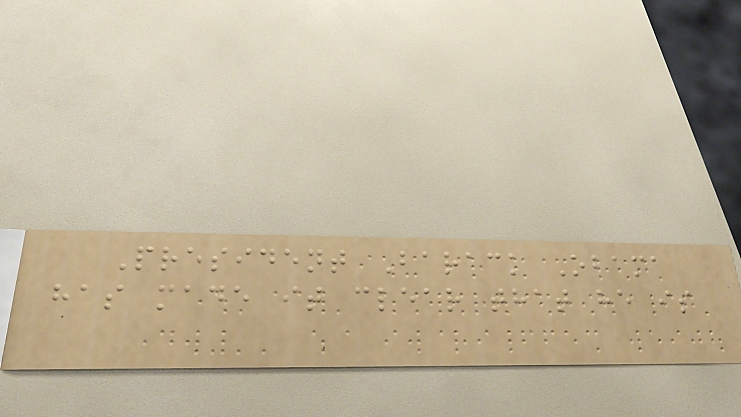President Barack Obama
has made it clear that he is
